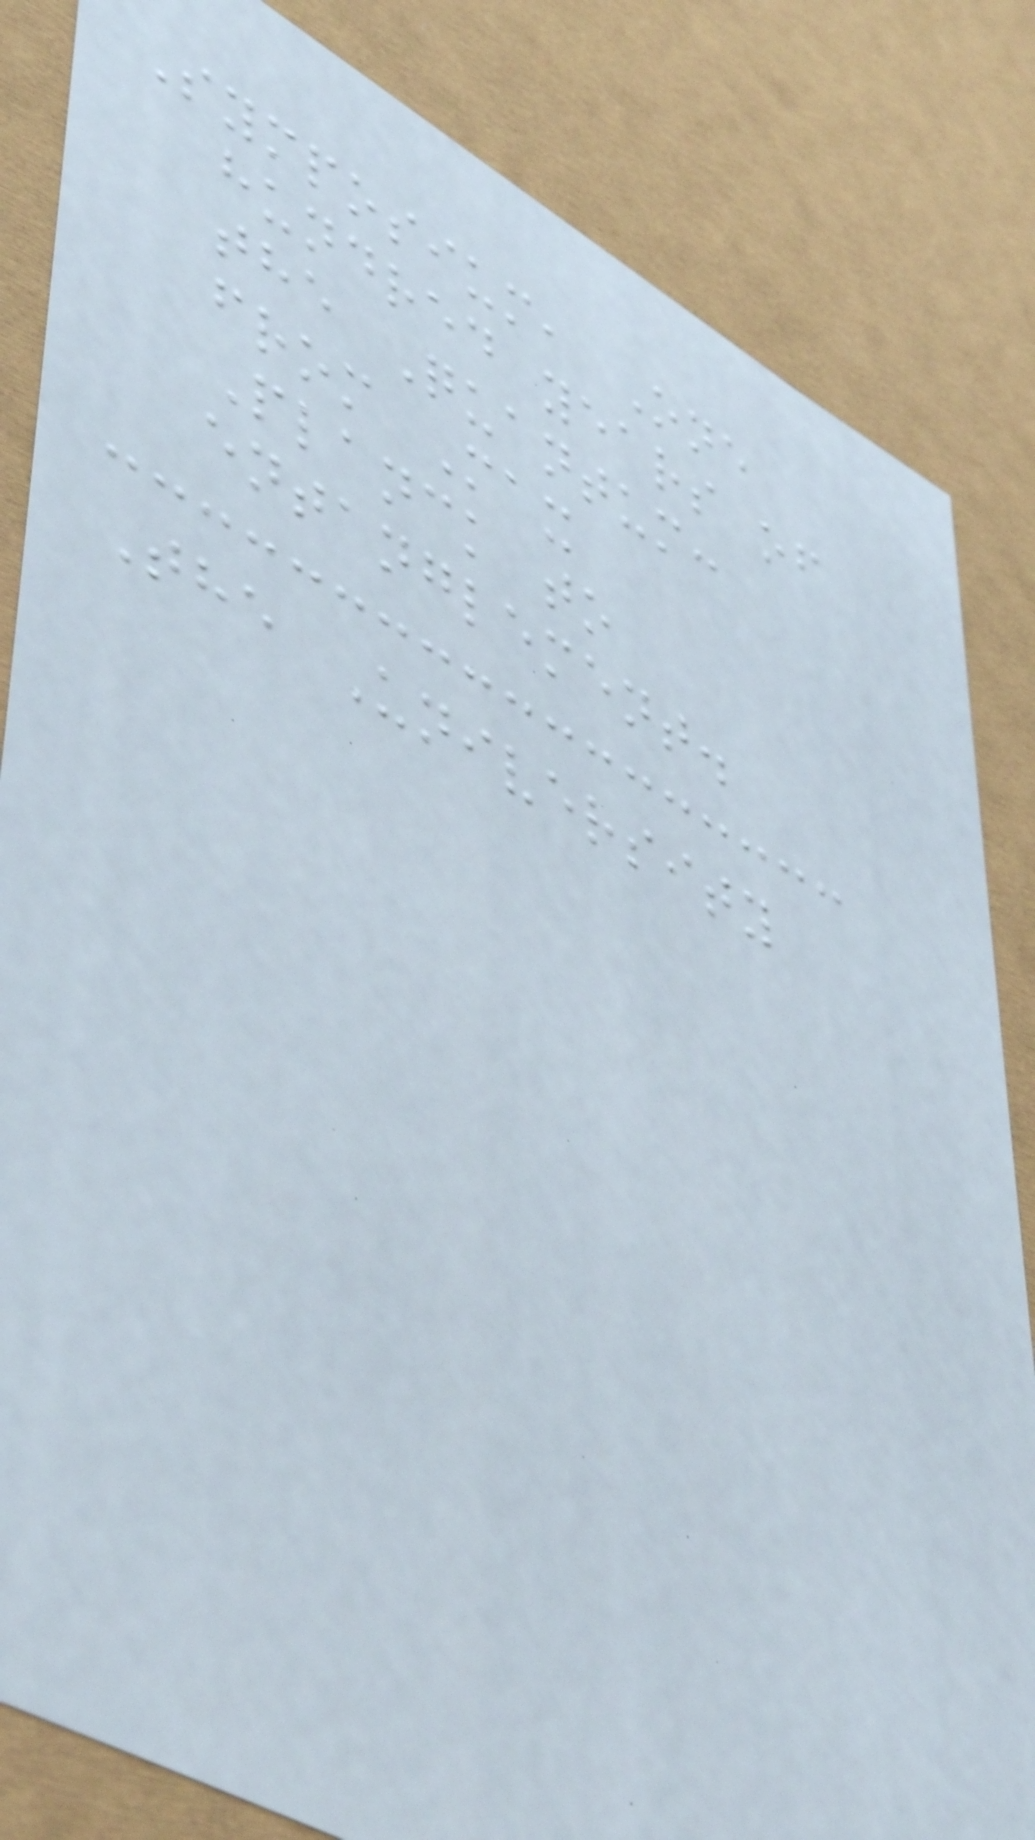Symposium, One
hundred years of
the Quantum:
from Max
Planck to
entanglement.
The University
